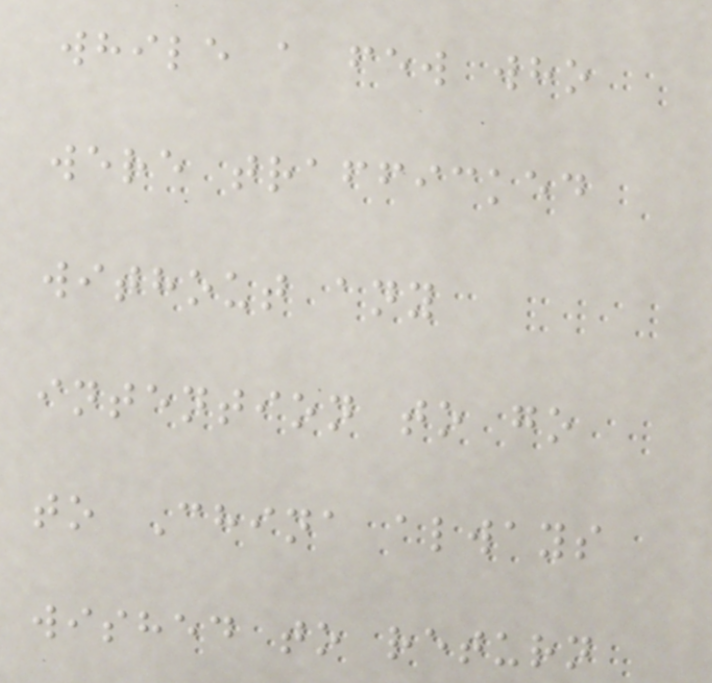while a few who
were trafficked
without any
intention to go
to China always
wished to return
